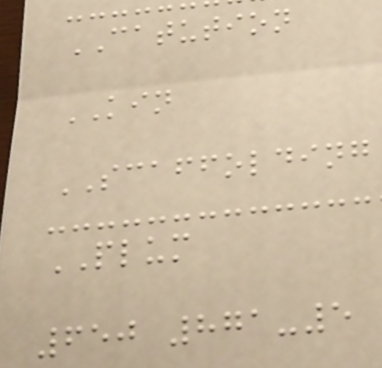CATUTION
KIN
SCAFFOLDING
PLUM
650 871-5
